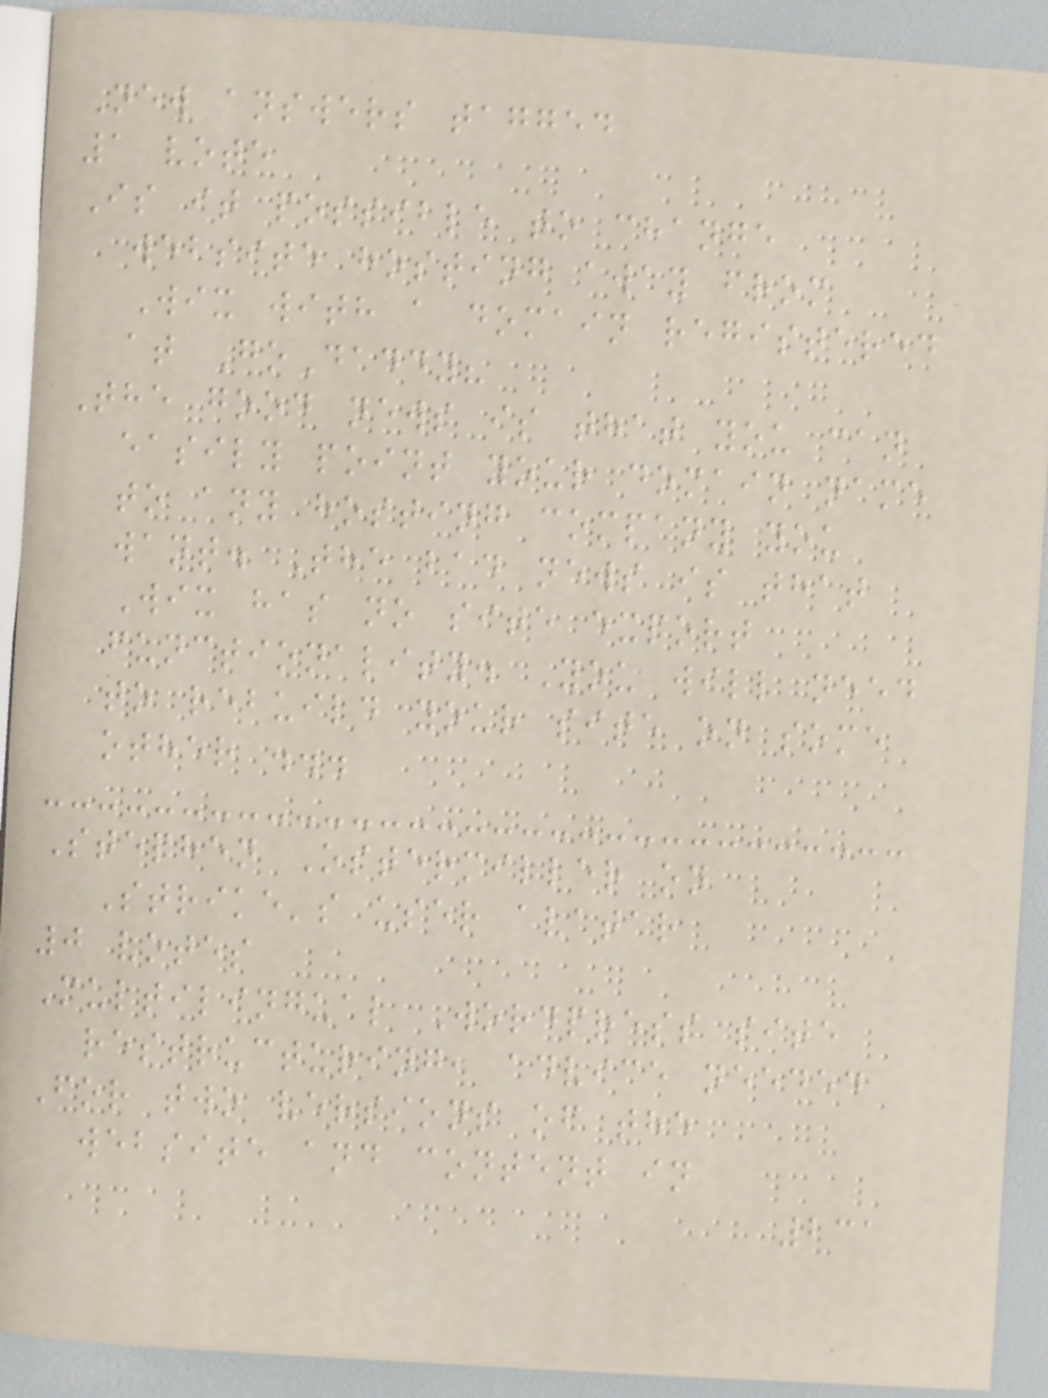New answers tagged
1 vote
Is it possible to change
website hosting away from
Wix with a domain registered
at GoDaddy?
The good news is that you can
easily point your domain name
to any hosting company you
want. The bad news is that
Wix has no site export
functionality. You will need
to rebuild your site on some
other ...
Stephen Ostermiller on
Strike's user avatar
0 votes
Multilingual Wordpress site
restructuring, advice needed
For two versions of the
website and content in
231
